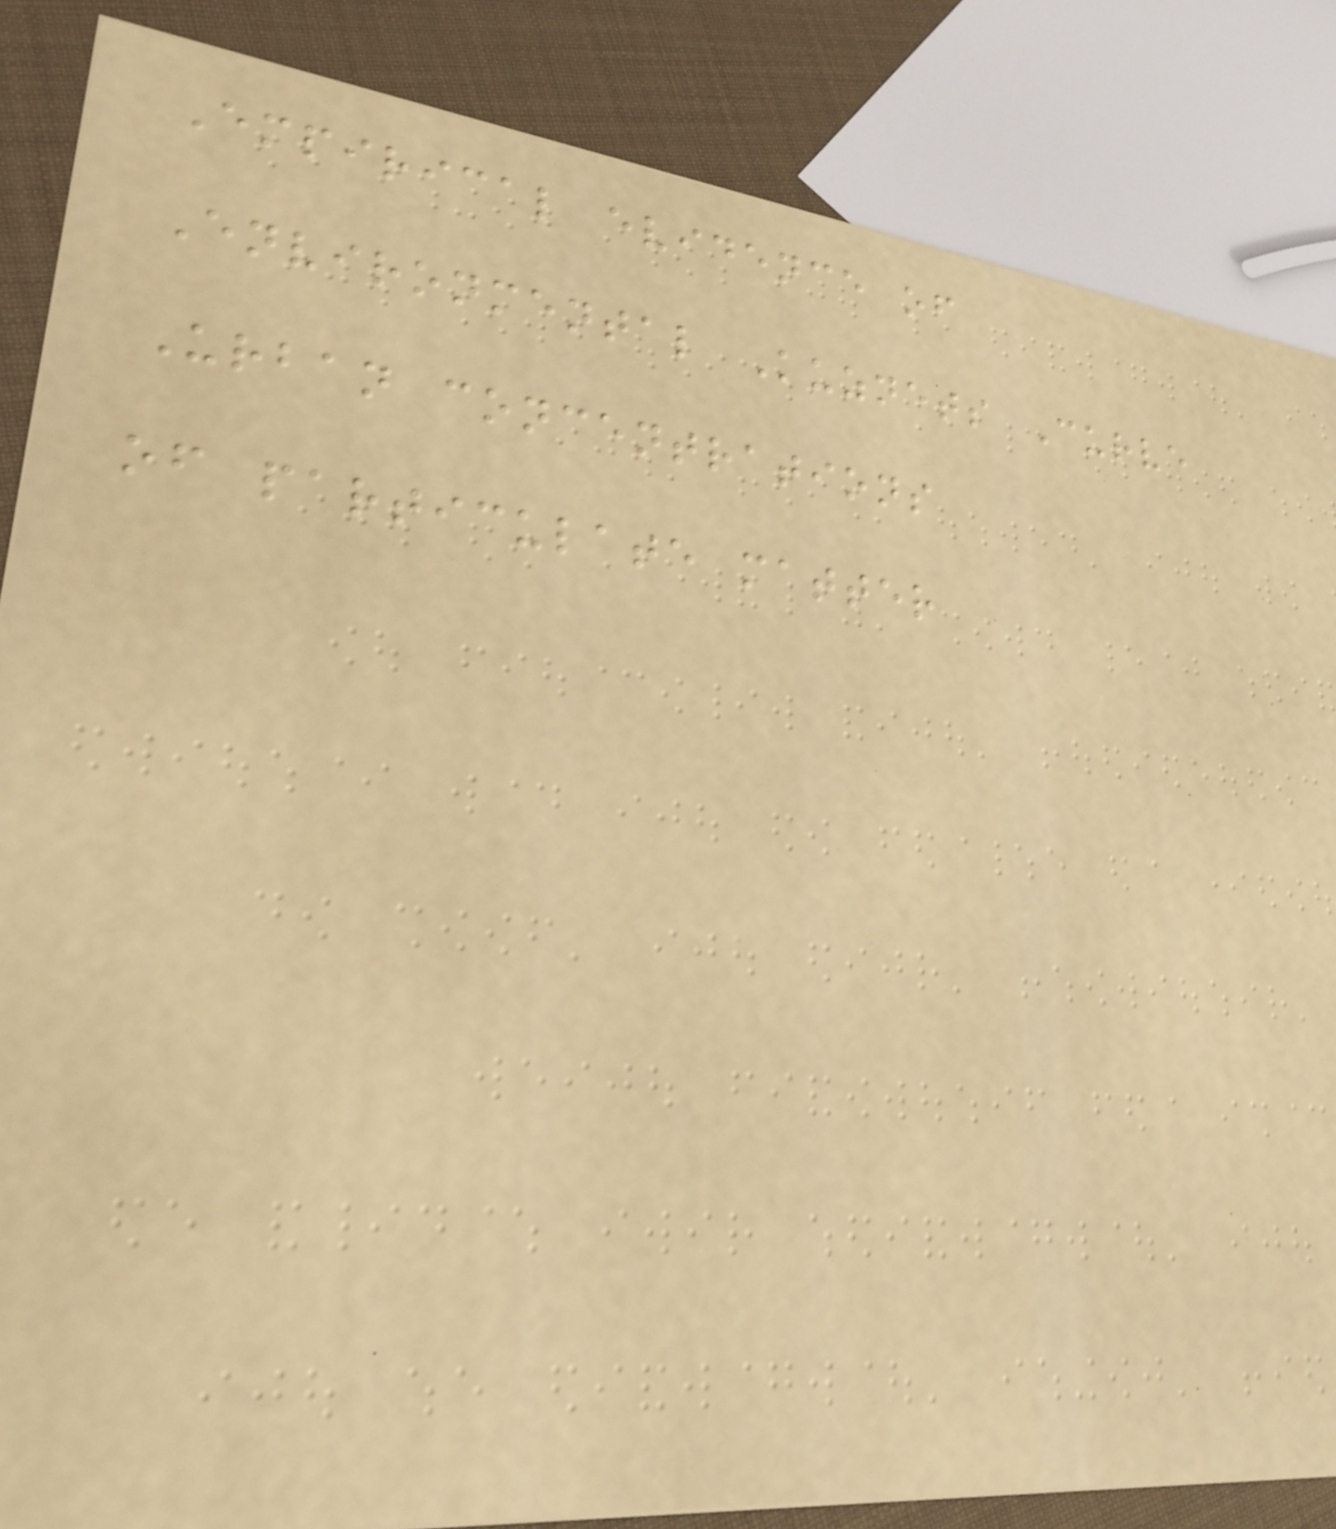Empirical evidence of
Environmental Kuznets Curve
Urban concentrations
of particulate matter
